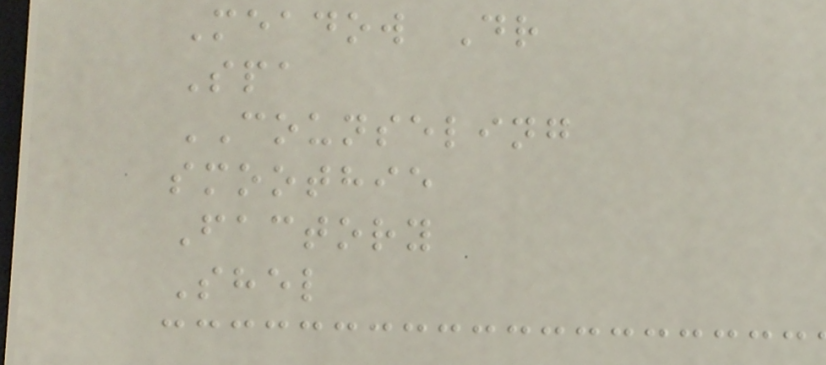Meadow Dr
Spa
COUNSELING
smoothie
Factory
Shel
